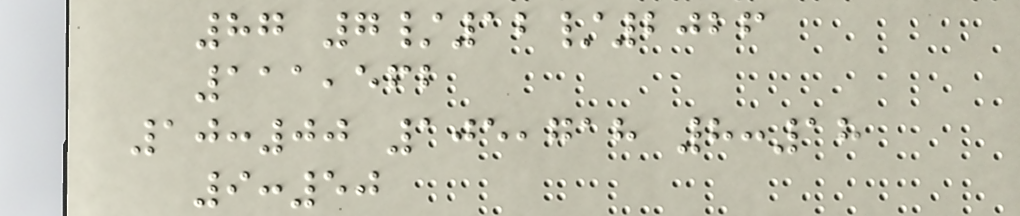87 7/12/2026
111,562
10:00 105,718 8:18
9:50
